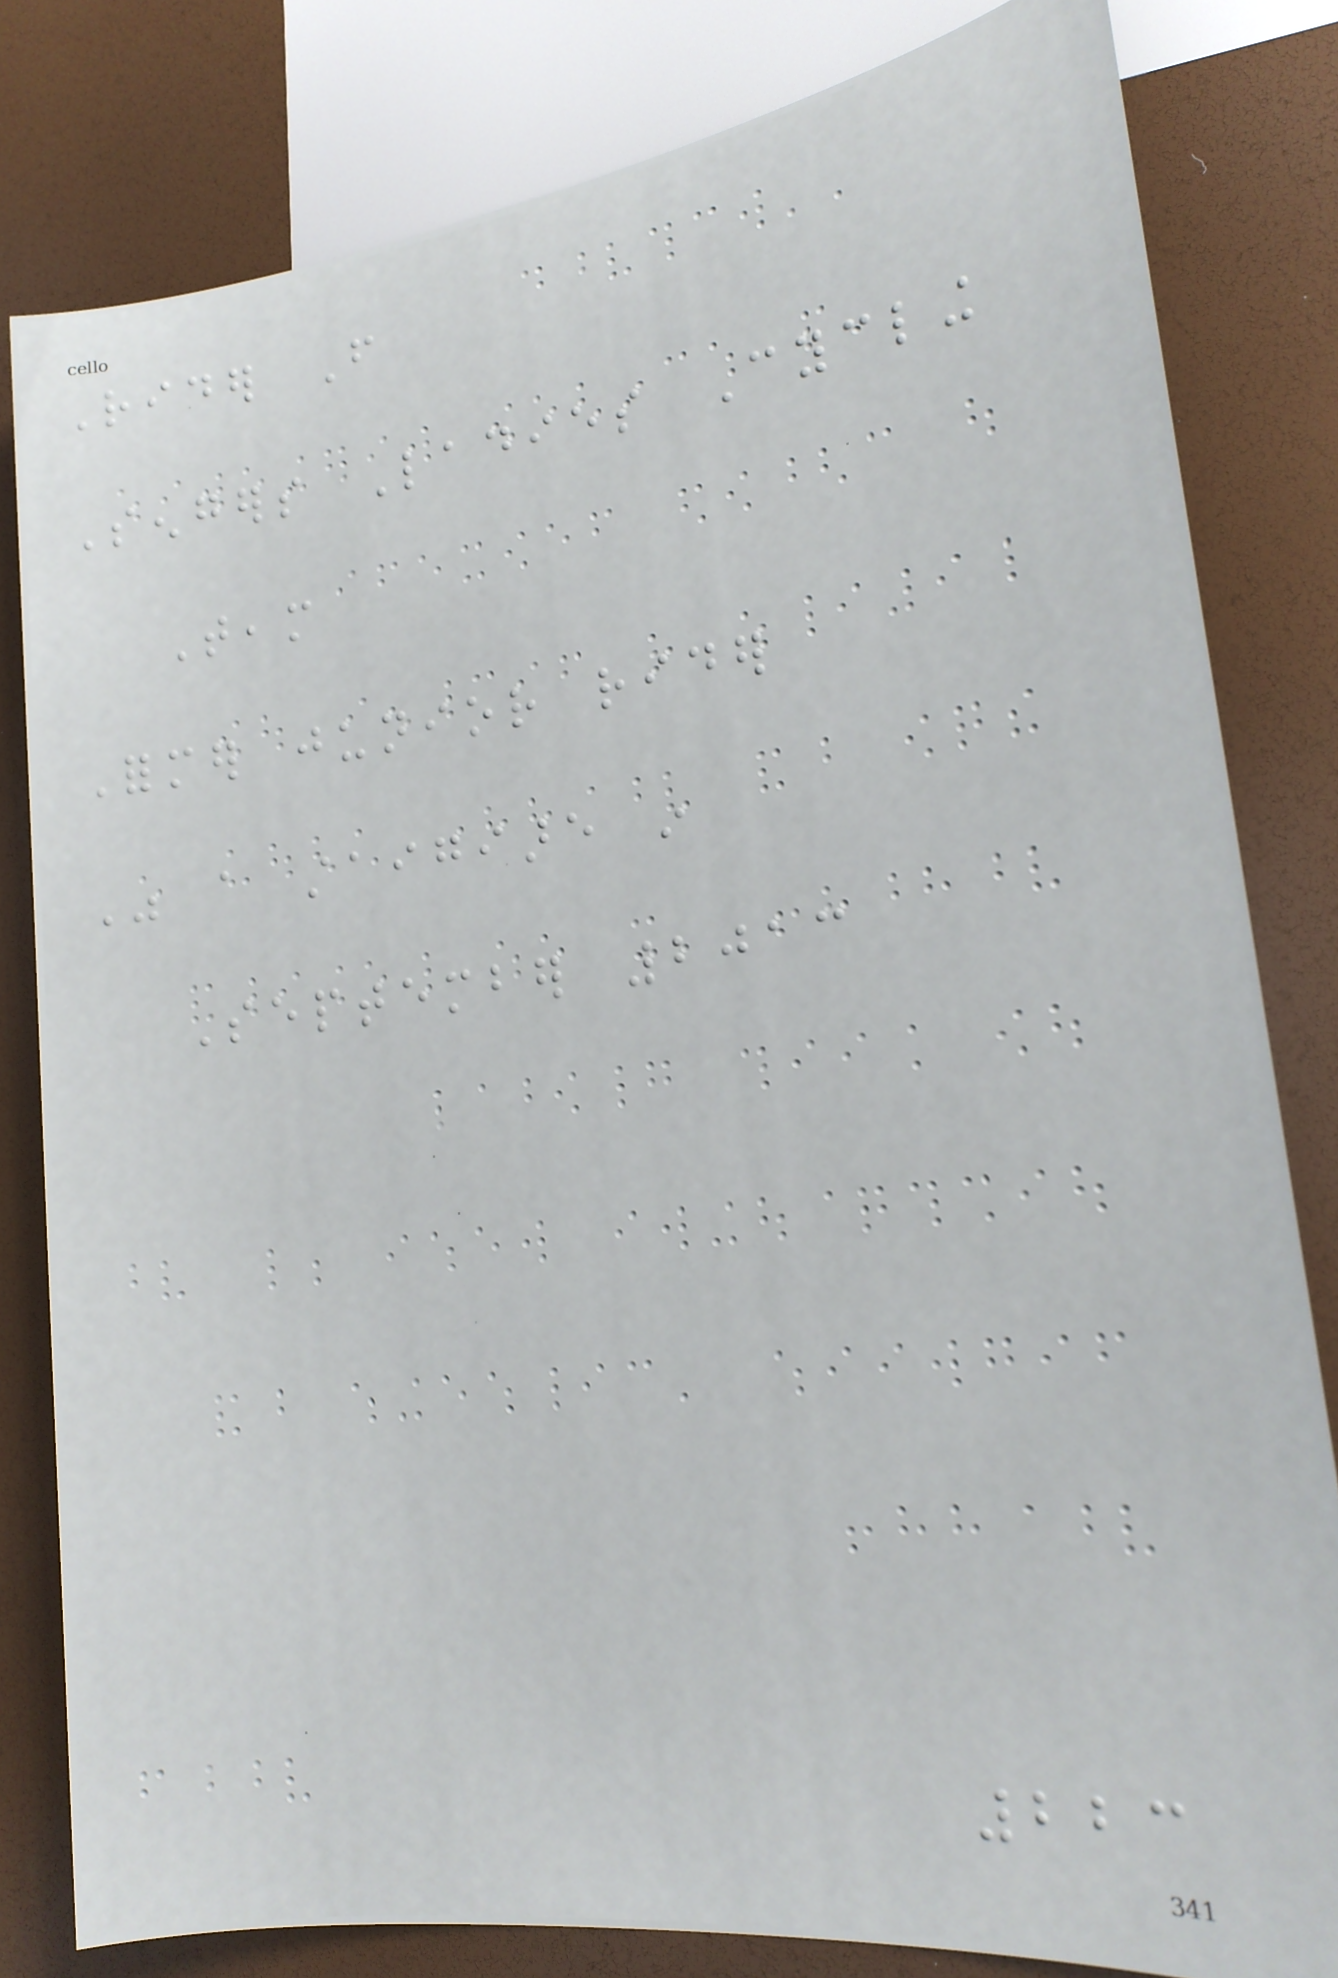Rider From
Sengers Ladies Cycling
Team
Former junior rider
Was a staigiare in
September 2013
223
